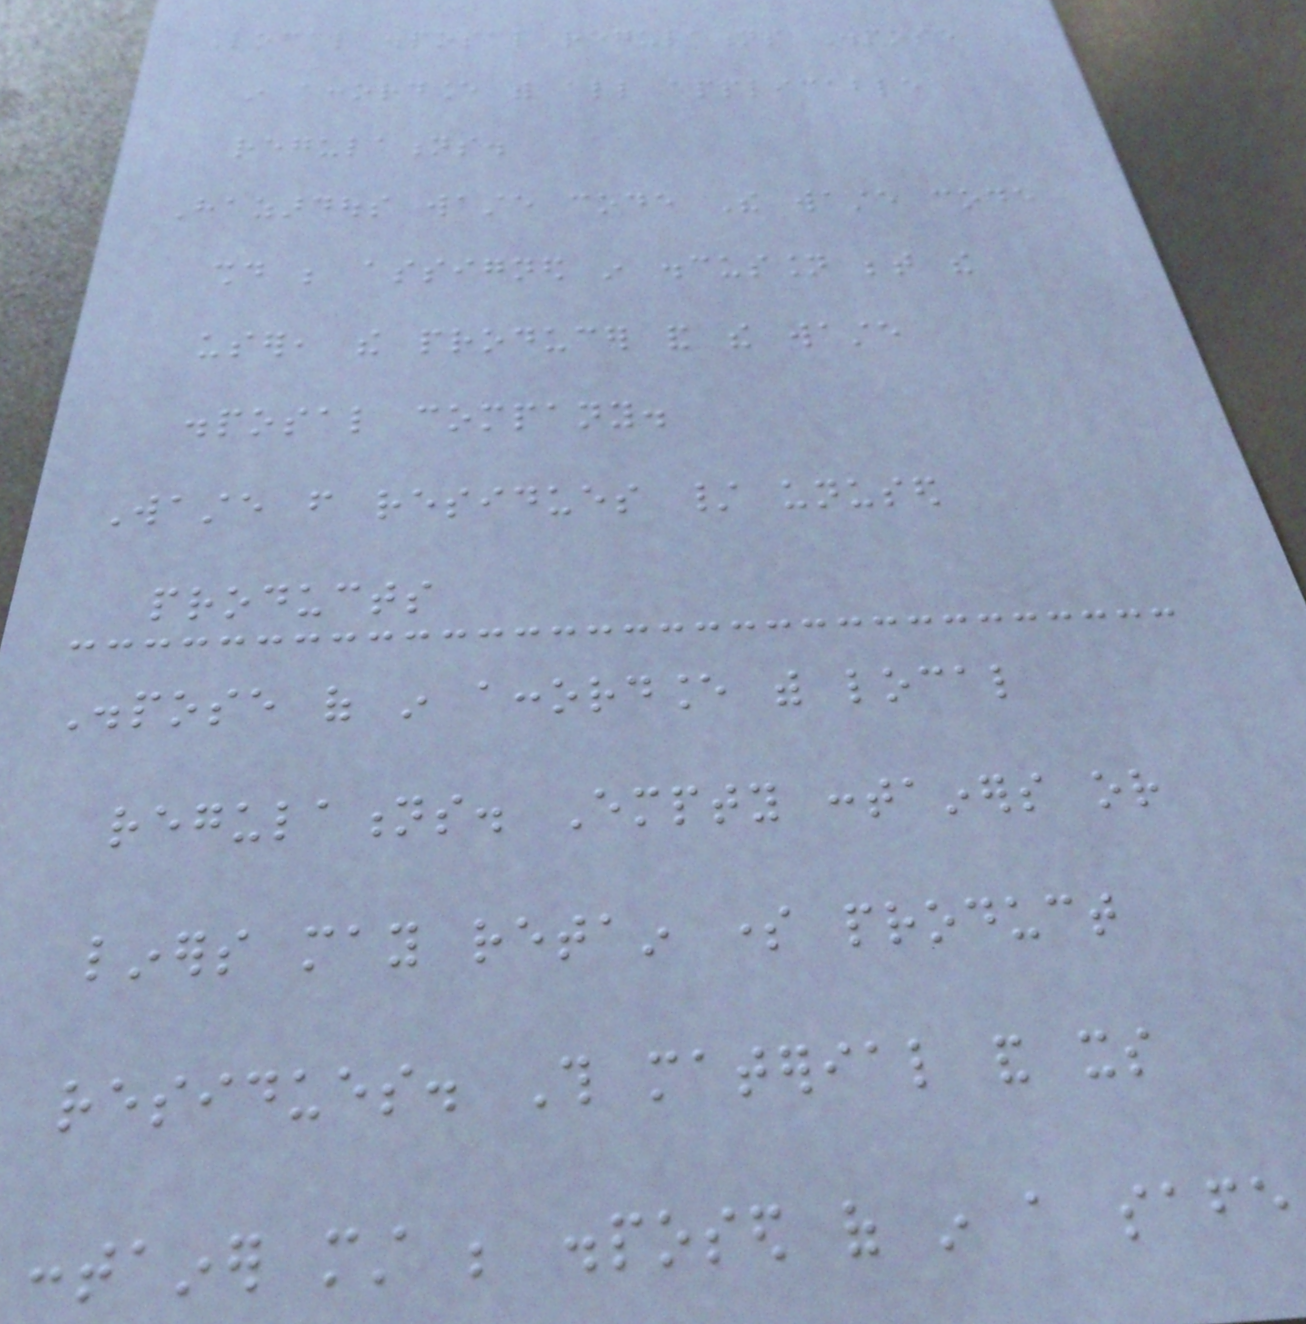Local disposal regulations Dispose
in accordance with all applicable
regulations.
Hazardous waste code The waste code
should be assigned in discussion between the
user, the producer and the waste
disposal company.
Waste from residues / unused
products
Dispose of in accordance with local
regulations. Empty containers or
liners may retain some product
residues. This material and its
container must be disposed of in a safe
